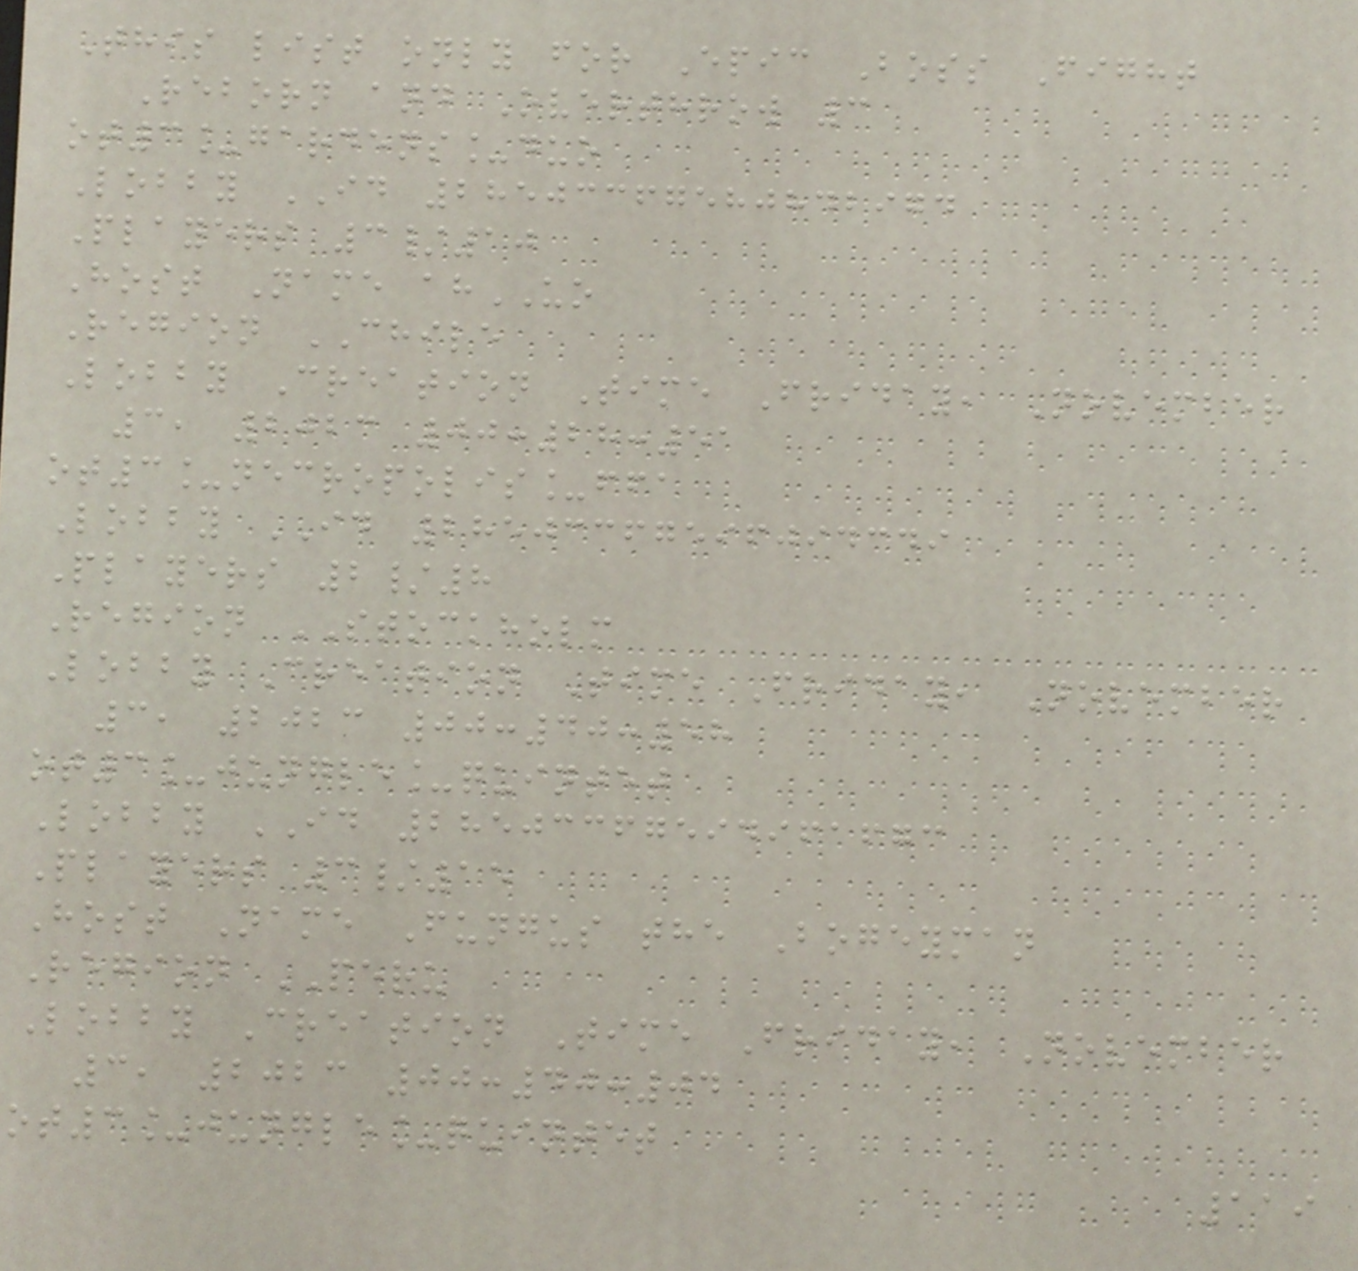This list only for Epic Boss Fight
Reborn and Overthrow 3
ot3_gardens_duo
Lobby ID 28503367580842974
Players 3/10
Host Name ahUO
Region CHILE
Lobby Creation Time Friday, November
3, 2023 00:28:51
ot3_necropolis_ffa
Lobby ID 28503367596094349
Players 2/8
Region STOCKHOLM
Lobby Creation Time Friday, November
3, 2023 00:40:58
ot3_jungle_quintet
Lobby ID 28503367594961673
Players 3/15
Host Name Fungus the Bogeyman
Region PERU
Lobby Creation Time Friday, November
3, 2023 00:40:04
ot3_jungle_quintet
119
